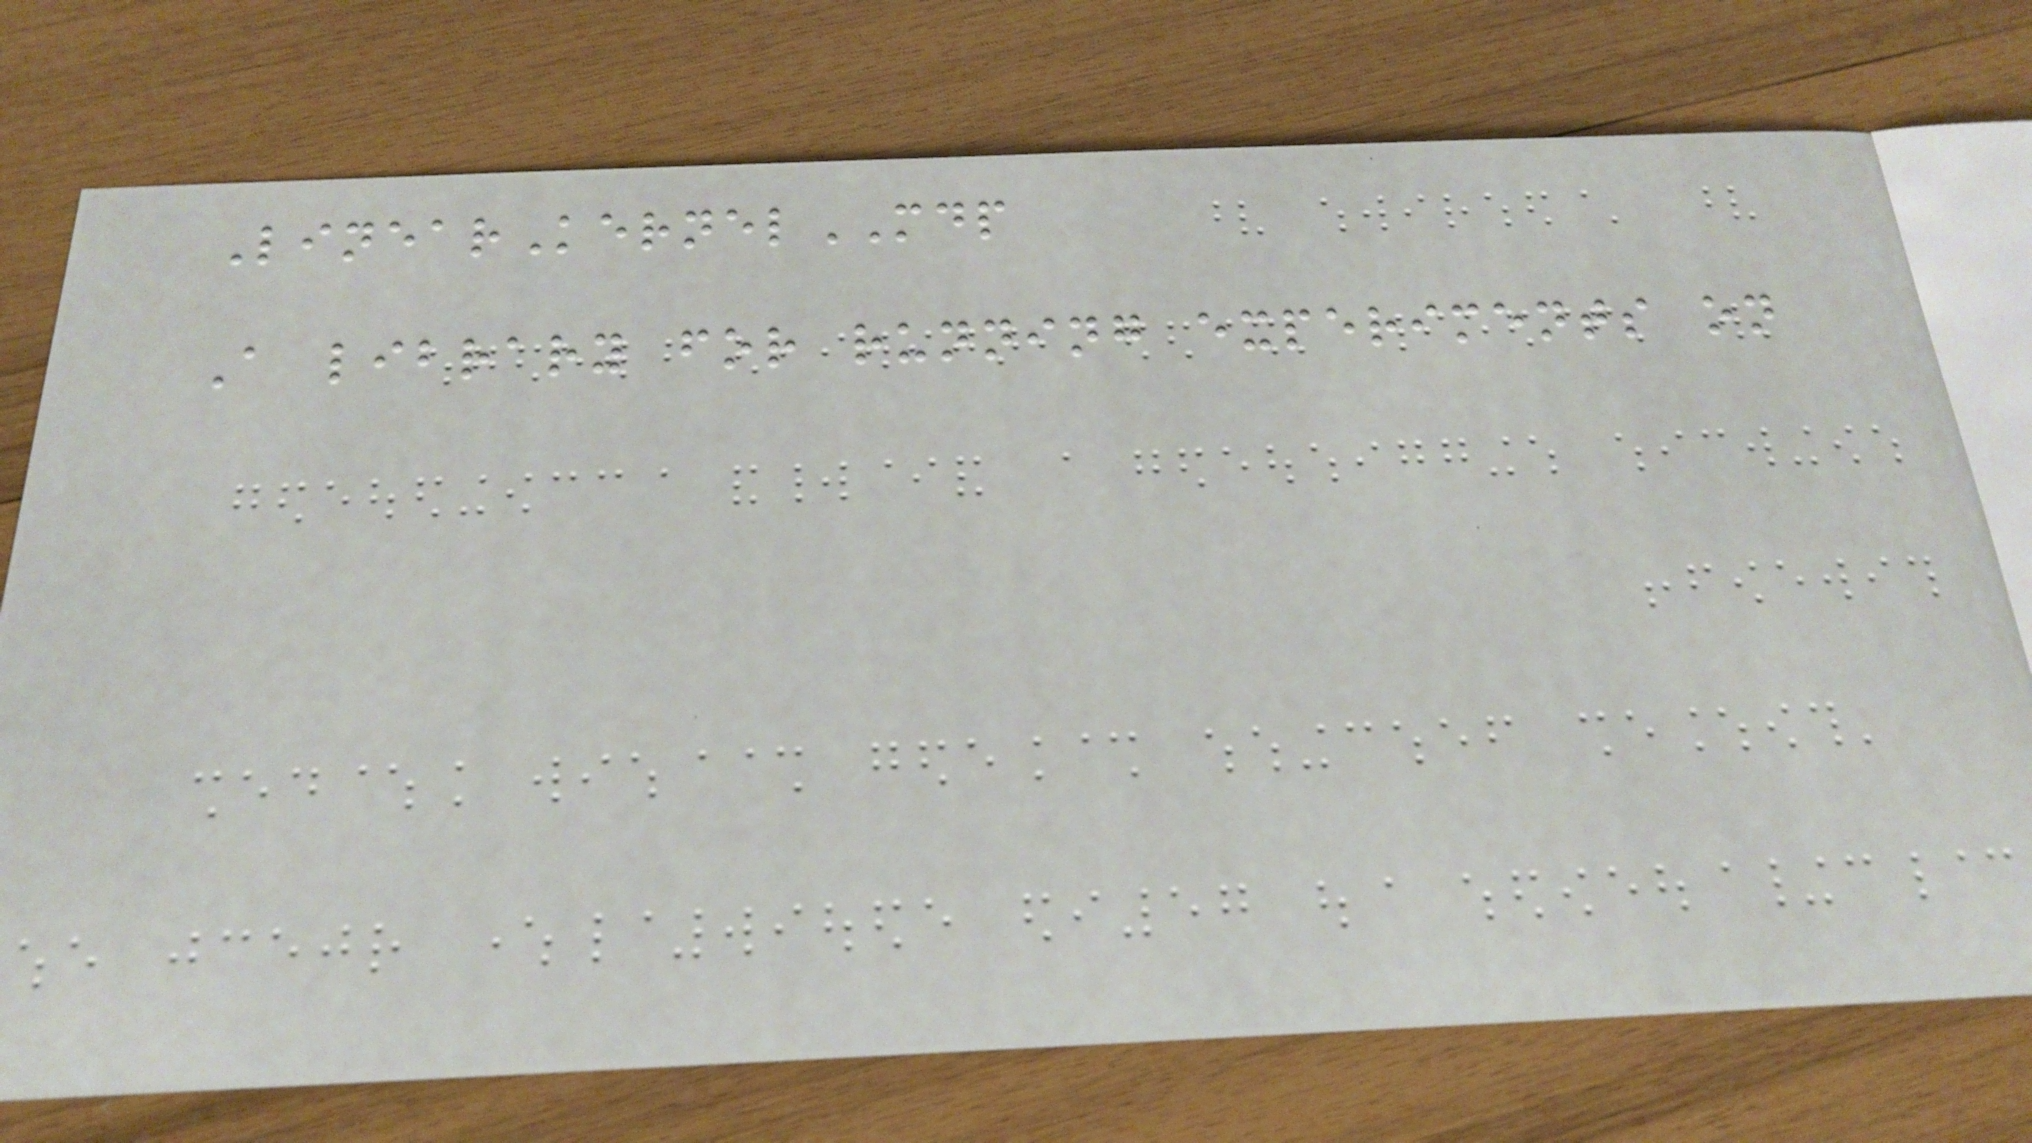LinearKernelMDP
A library for running experiments on
